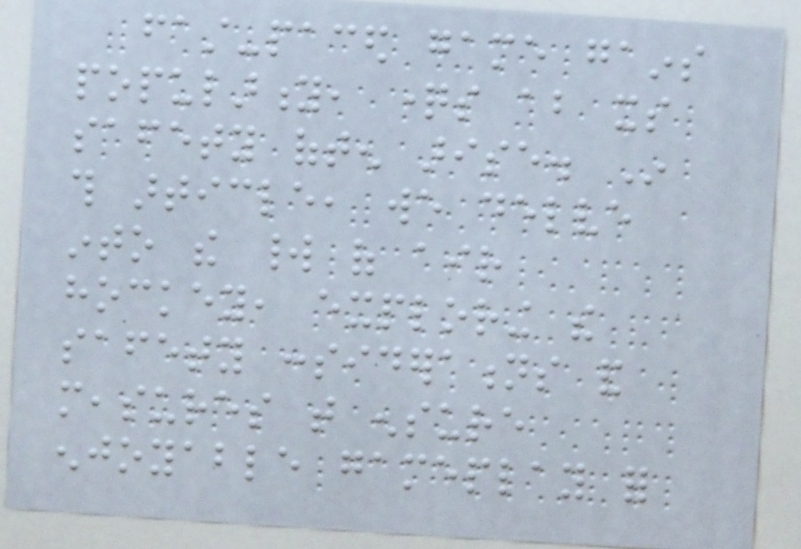fast-paced game gains
popularity, questions about its
safety often arise. In
this article, we delve
into the world of air
hockey, exploring the
safety considerations and
measures that ensure
enjoyable gameplay for
